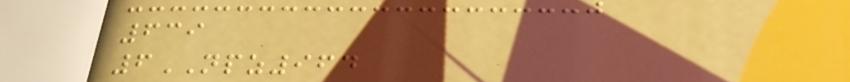639
6NPZ964
